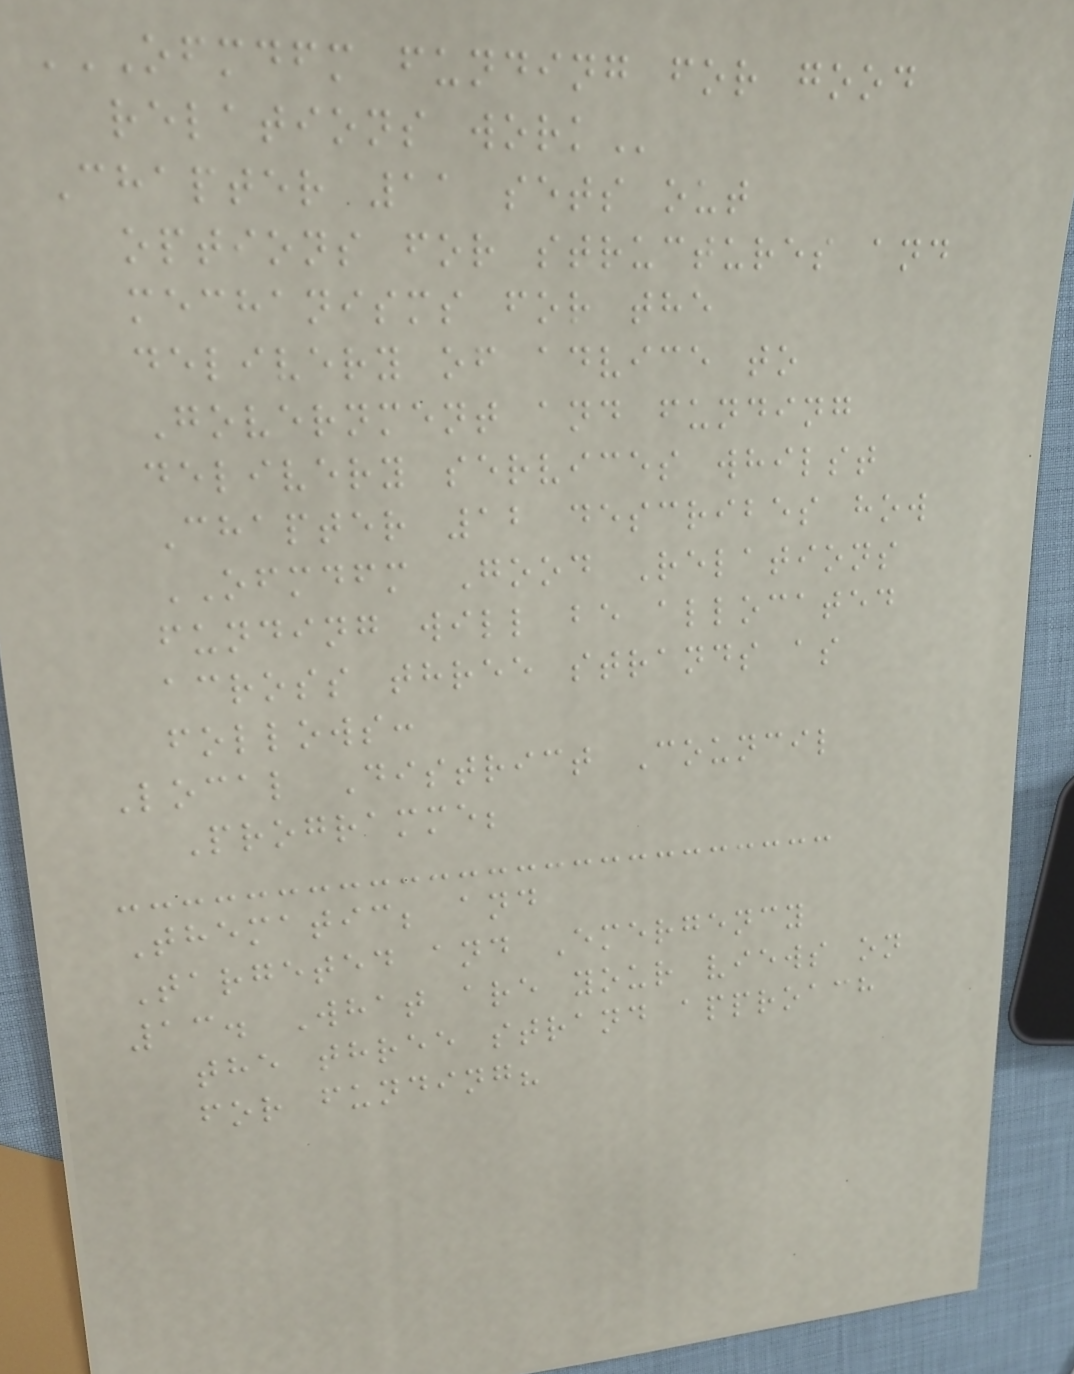OFMDFM FUNDING FOR GOOD
RELATIONS WORK
Chapter 11 sets out
options for structures and
mechanisms for the
delivery of advice to
Government and funding
delivery services whilst
Chapter 12 describes how
OFMDFM Good Relations
funding will be allocated
across three strands as
follows:
Local District Council
Programme;
Thematic; and
Targeted and Emergency
13. What are your views on
the three strand approach
for funding?
